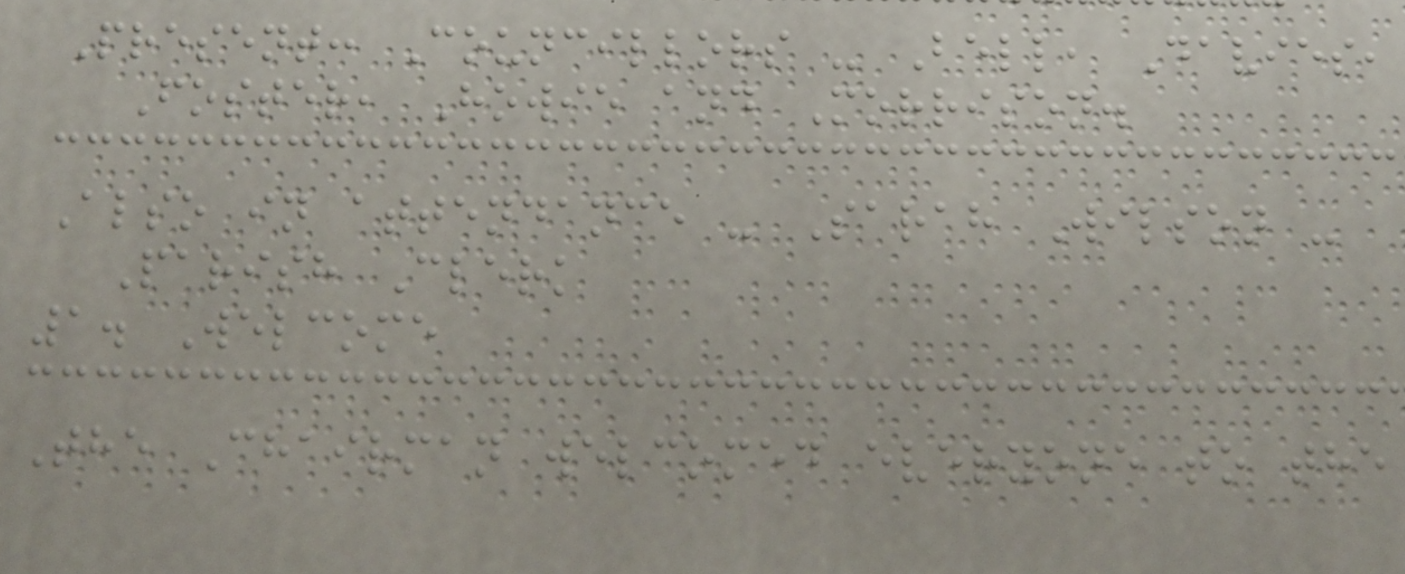Present: Councillors - Bell, Davies,
Foster, Howie and Morrison.
Also in attendance - Sarah Wilson -
Parish Clerk
1. Welcome
The Chairman welcomed everyone to the
